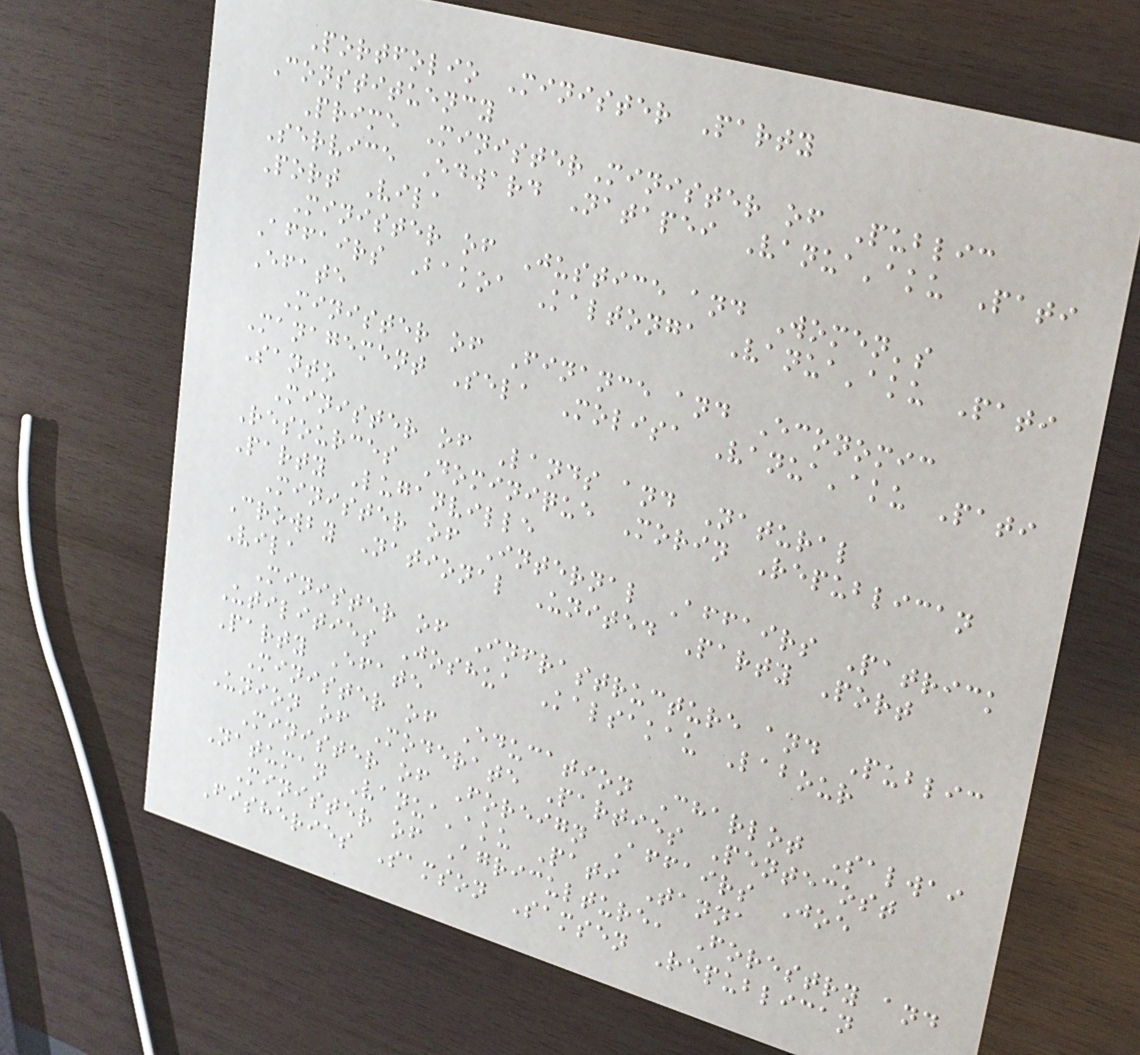Portfolio Minister Party
Constituency
Prime MinisterMinister of Public
Service Edward Natapei Vanua'aku Pati
Port Vila
Minister of Justice and Women's
Affairs Bakoa Kaltonga Vanua'aku Pati
Efate
Minister of Finance and Economic
Management Sela Molisa Vanua'aku Pati
Santo
Minister of Lands and Natural
Resources Dominique Morin Republican
Party Luganville
Minister of Internal Affairs Patrick
Crowby National United Party Port
Vila
Minister of Infrastructure and Public
Utilities Joshua Kalsakau Labour
Party Efate
Minister of Education Charlot Salwai
Union of Moderate Parties Pentecost
Minister of Foreign Affairs Joe
Natuman Vanua'aku Pati Tanna
Minister of Agriculture, Forestry and
Fisheries Samson Samsen Republican
